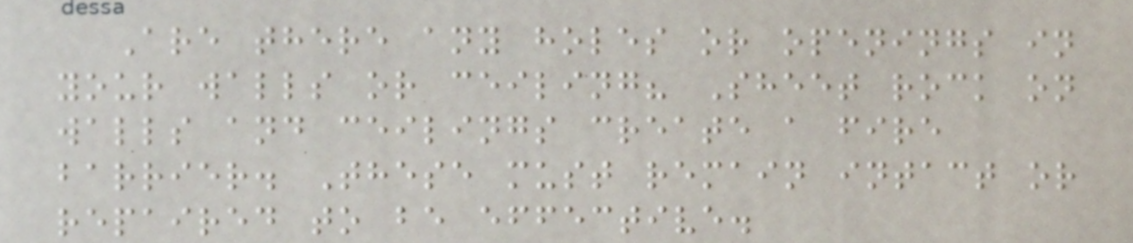Are there any holes or openings in
your walls or ceiling? Sheet rock on
walls and ceilings create a fire
barrier. These must remain intact or
repaired to be effective.
